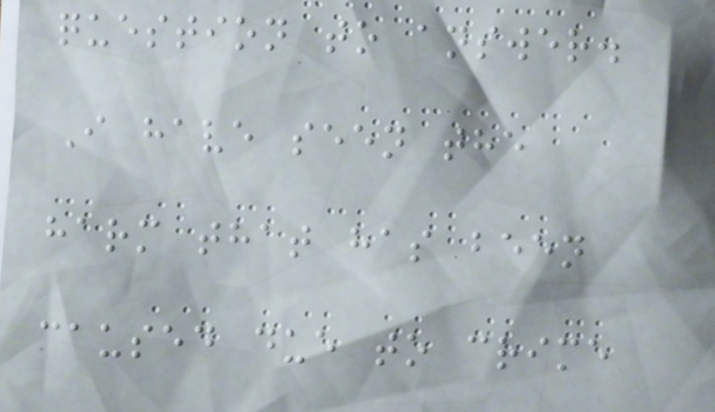question to answer.
I have seen the
harm that has been
caused due to crime
